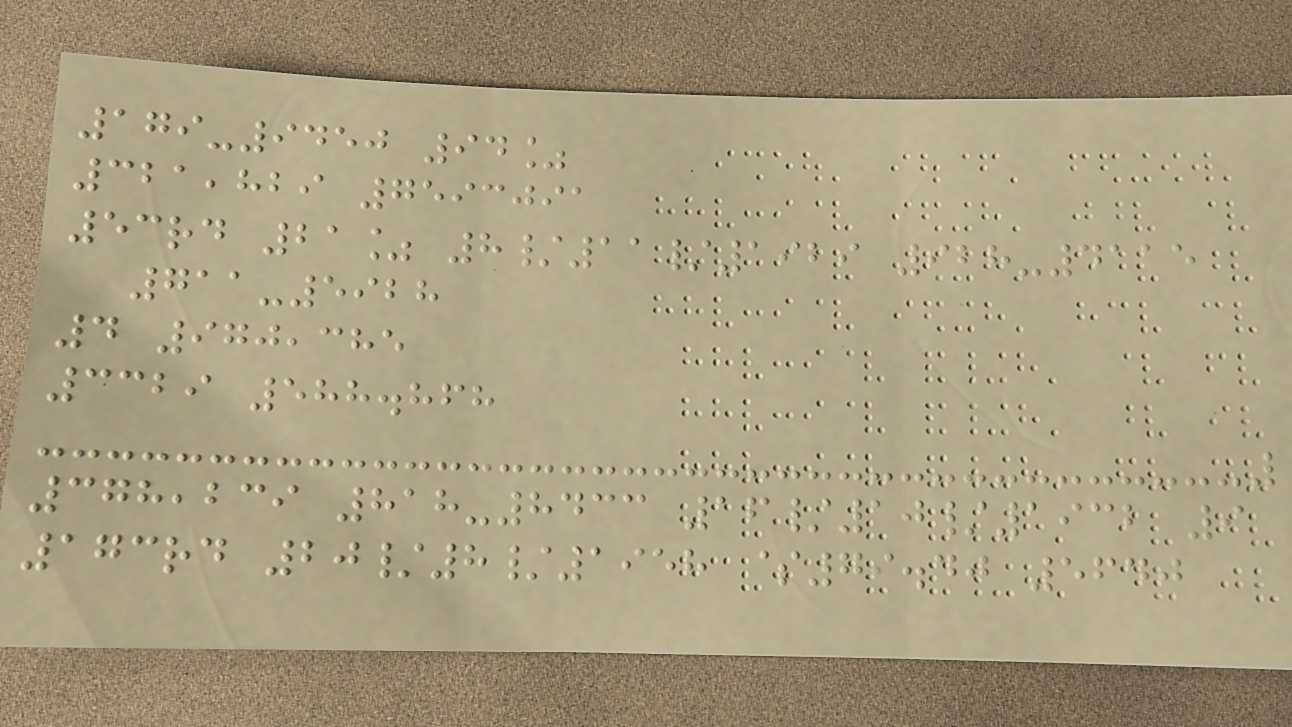179-9450 94%
321,829 7593091
53rd 21% 8/11/1929 928-4115
711-5928
4 970,385
3329 588.868
378,239 818-8433 16/10/1932 9
173rd 20/8/1958 $79.40 5640
